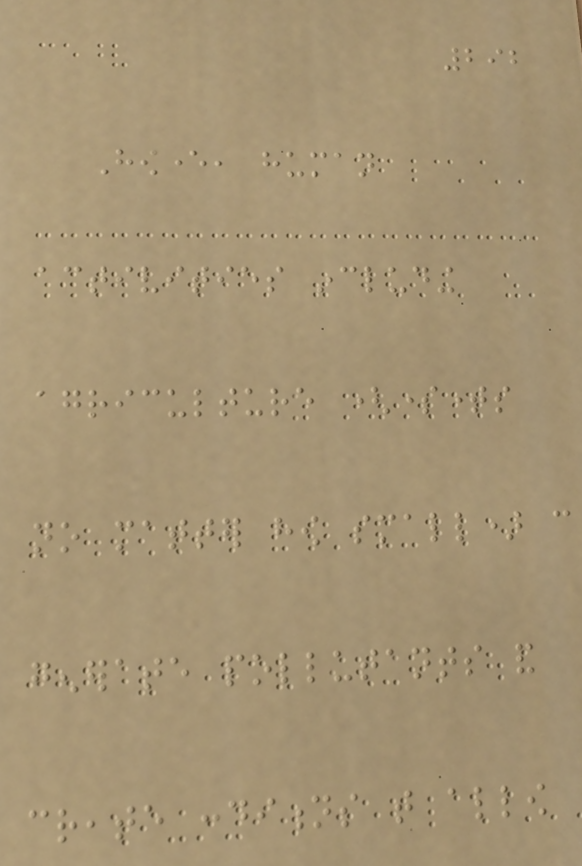292
However, human
activities including
agriculture (sometimes
no matter how small) can
generate pollutants and
create conditions that allow
